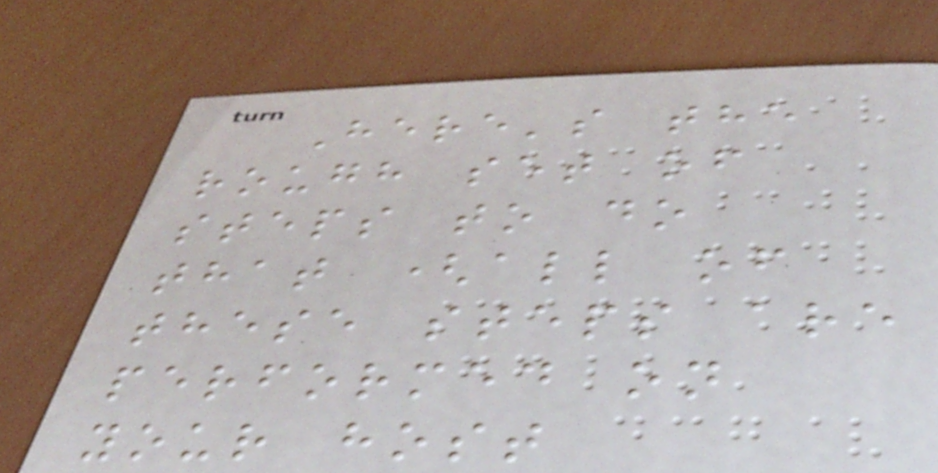Here's the
rough set of
steps to do
that (all of
these steps are
performed on
your host
